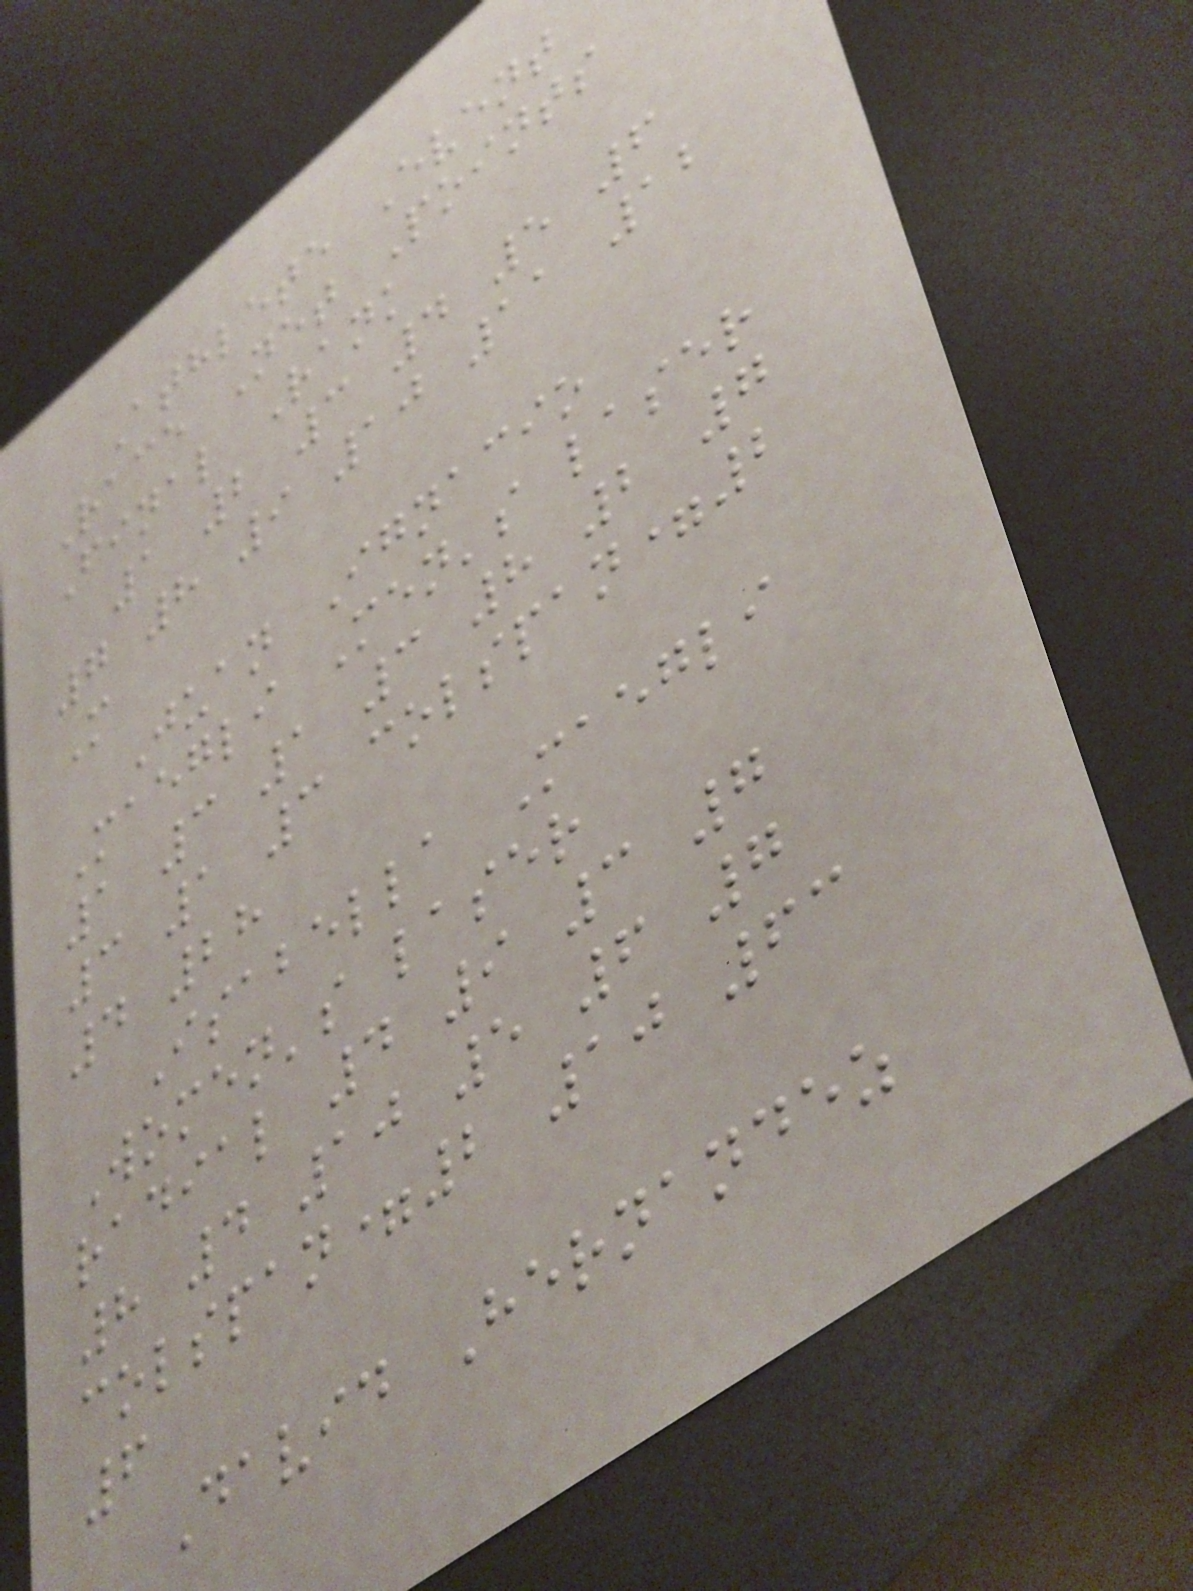Athlete Event
Race Net Points
Final Rank
1 2 3 4 5 6
7 8 9 10 11 12
M
Juan Ignacio
Maegli Men's laser
1 3 1 3 8 2 7
3 1 3 colspan=2
4 28
Isabella Maegli
Women's laser
radial 4 9 3 7
8 4 10 5 6 7
colspan=2 10 63
6
David Hernandez
